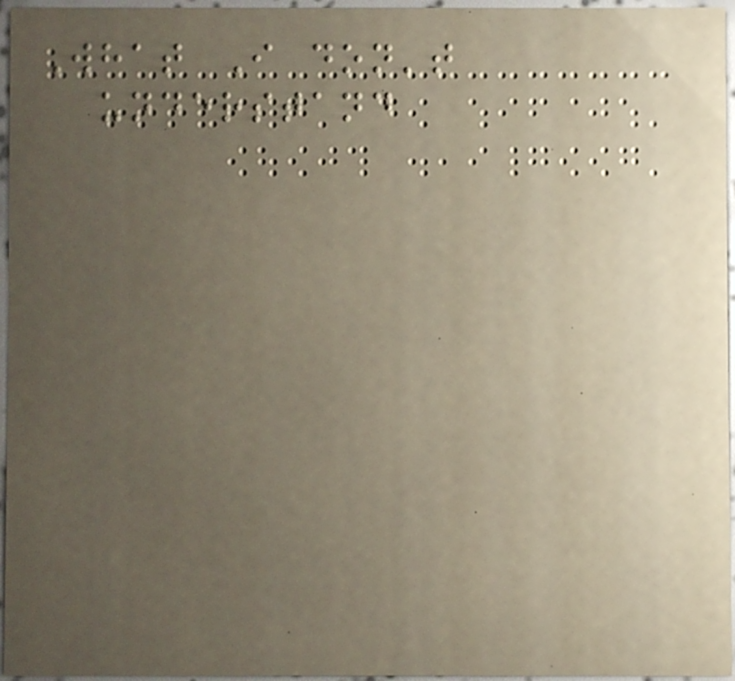What I don't
understand
